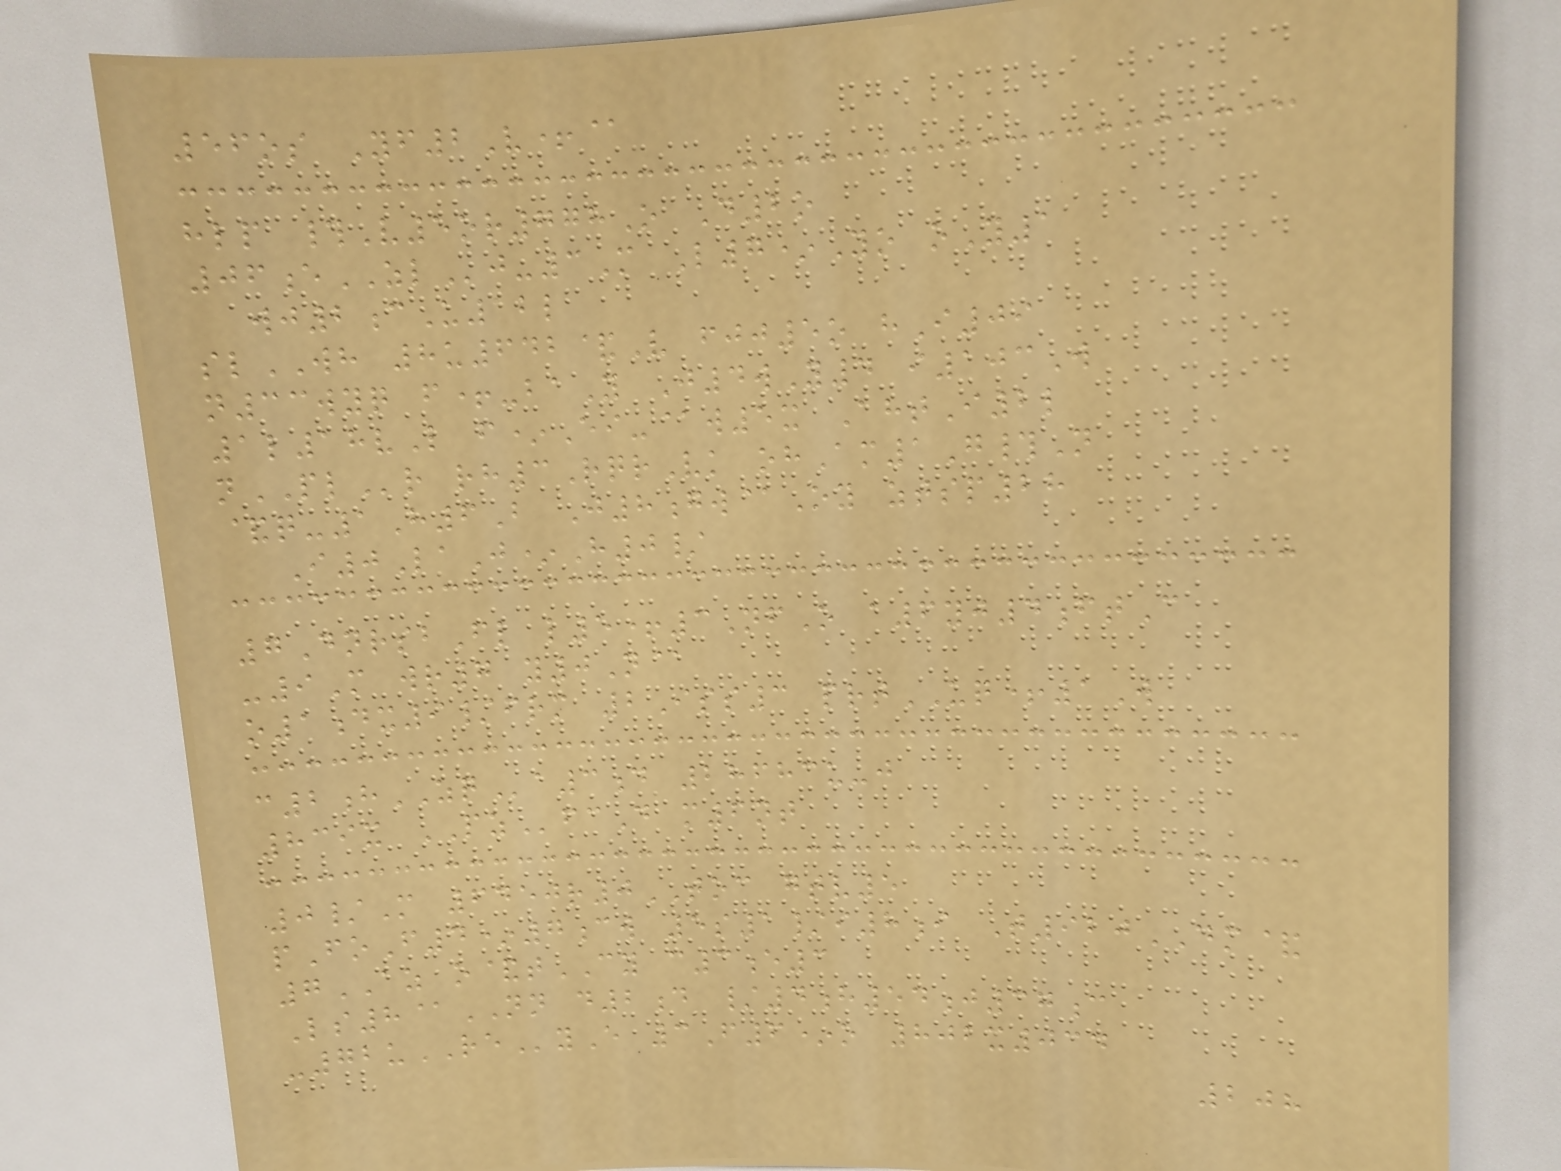56os Yf2V+@
hlp #V5or778O D2o
06eZLj-3M L7*Yo oY1
wj2cU12l
slWH 8u642&V fjj5o hI09
n33wyq f+-baY J4wY4 i103W
1l18vL f*Ei-@w5x AhtI2l
nPLr rh3RqrVk ohAm1G#N
&q-1H6B J8gw@Oy ztsp28
I0LaJ*H0/
7DnrsbFl l5+3NfO a6yj4ftC
-9M wr7 y0N@
o1dx9/frm 2Iss3 prtUQ+1W
c2hZQa3d 28683u-j
839x PZfcD m6nt
0/M 6450r0TOC gtv5
pFoF4*7cw 5s1/i8i T920DM&
7AZ o&tCY c3e3
Ls8@NN d2d /4h54j37c
-72uREyE 3F6*o 802x034
208
